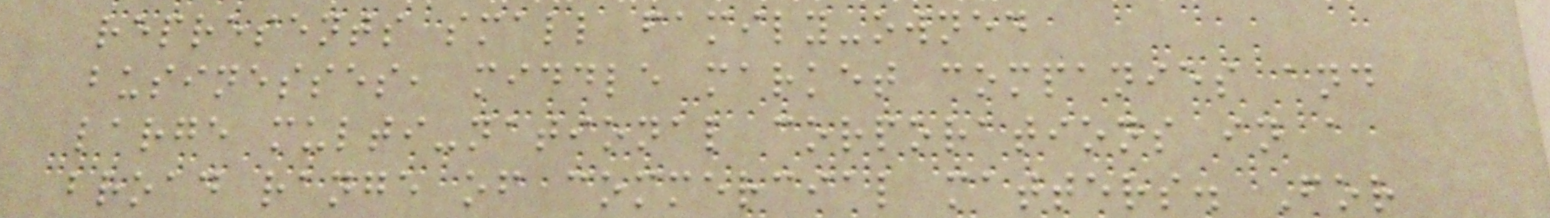represents small family-owned
businesses, middle market companies and
large multi-national corporations in a
broad range of commercial matters. For
